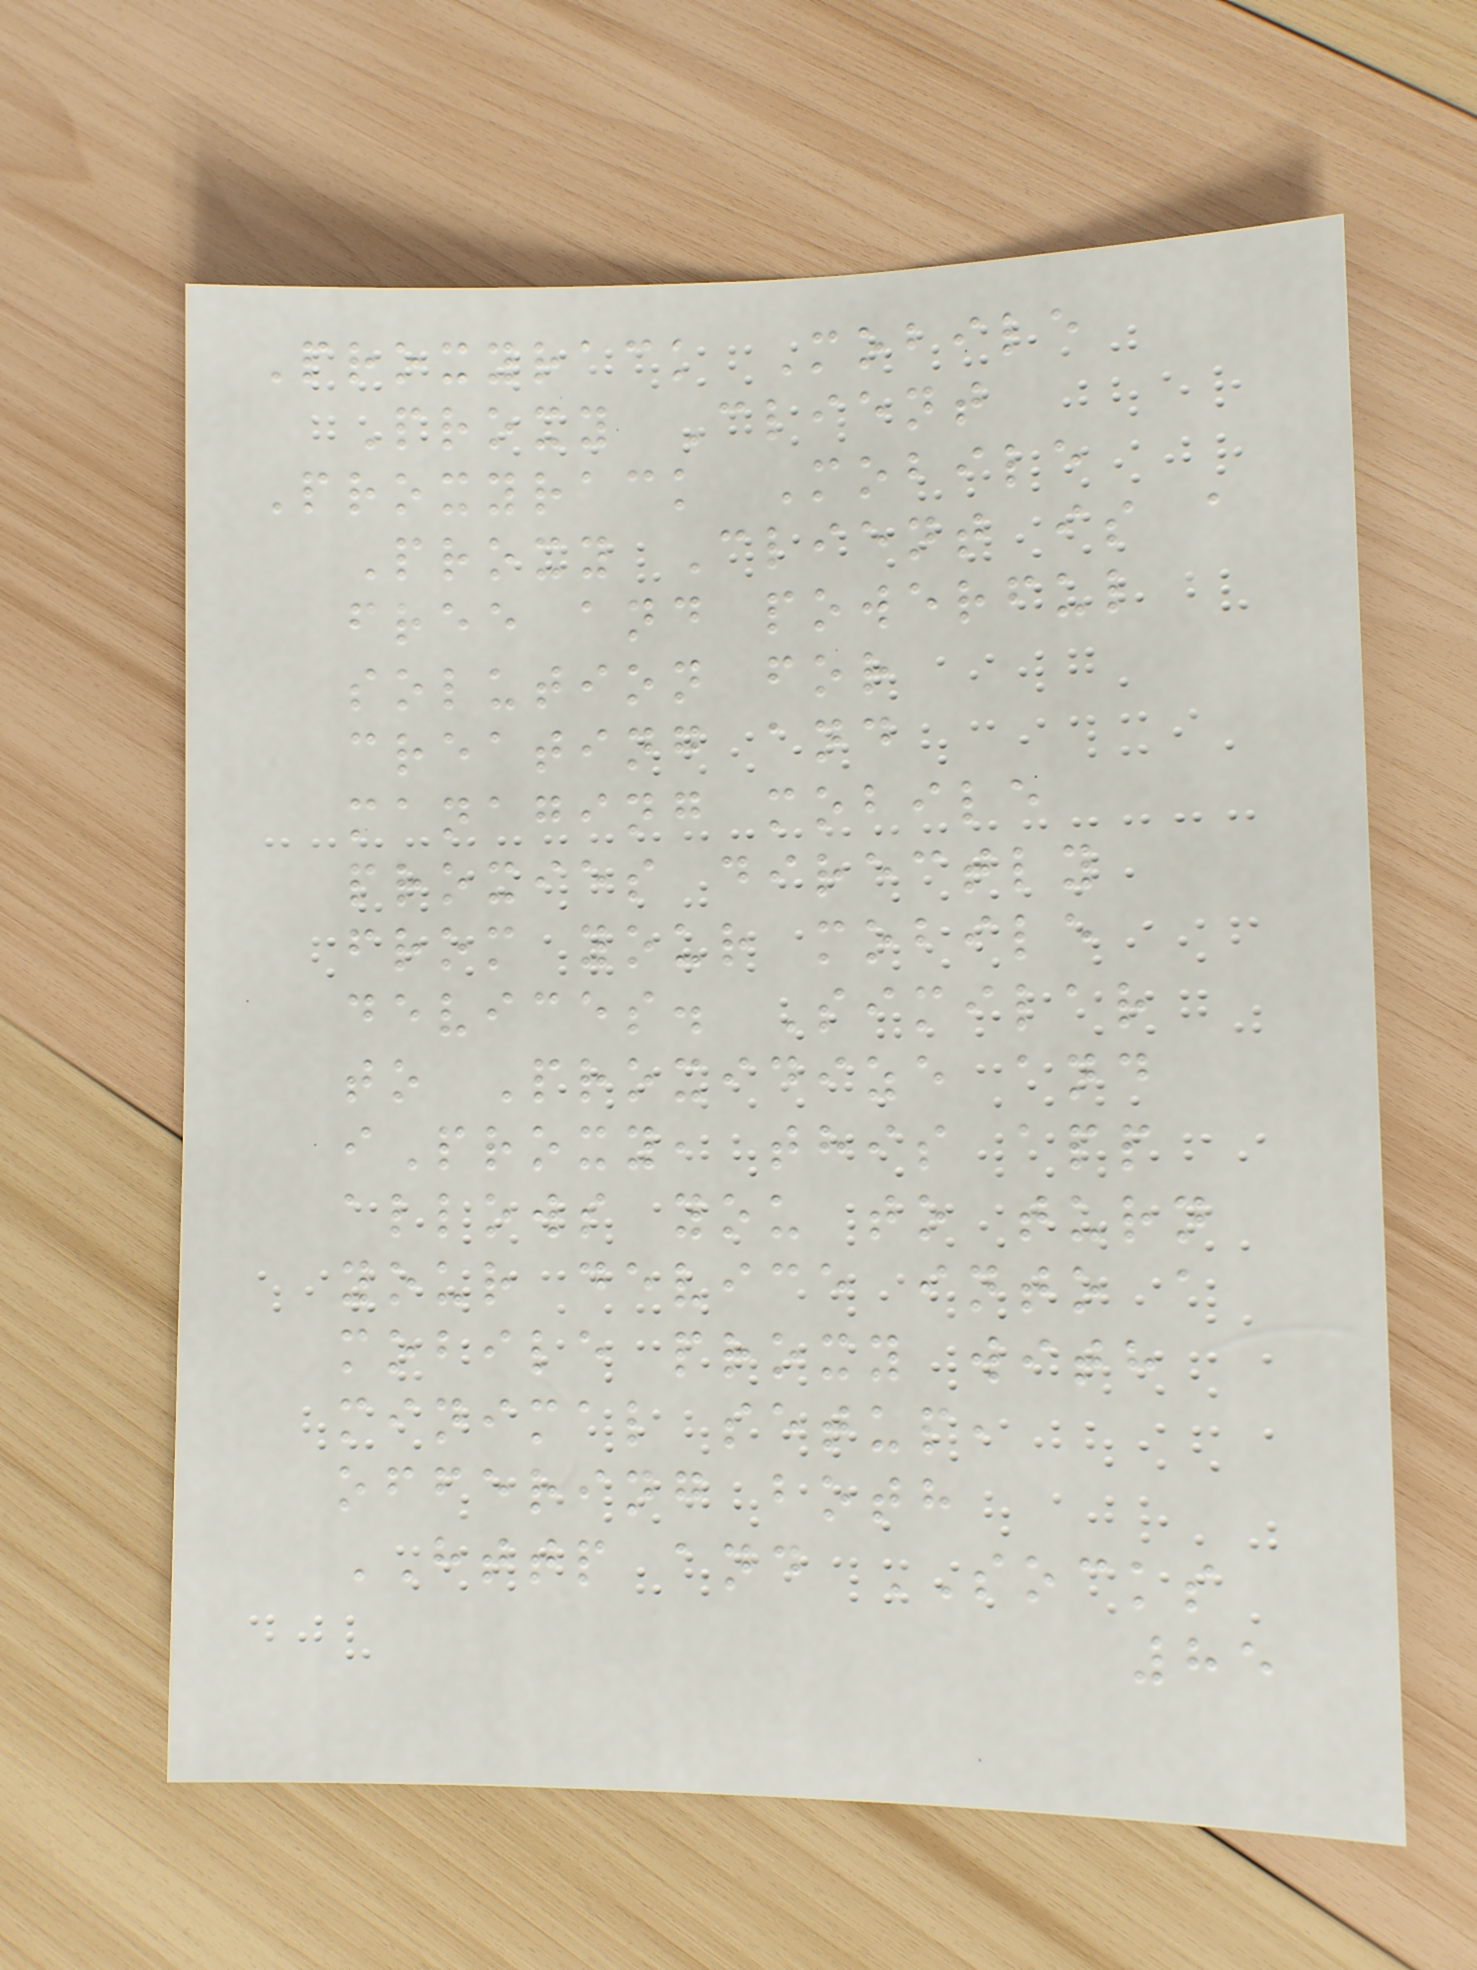Proxyrack Mobile
Proxy Client
Proxyrack Mobile
Proxy Client is a
free and powerful
solution for
creating and
managing mobile
proxies directly
from your mobile
devices. Similar
to Proxidize and
iProxy, this app
allows you to turn
your device into a
mobile proxy with
minimal setup,
offering both
HTTP and SOCKS
85
